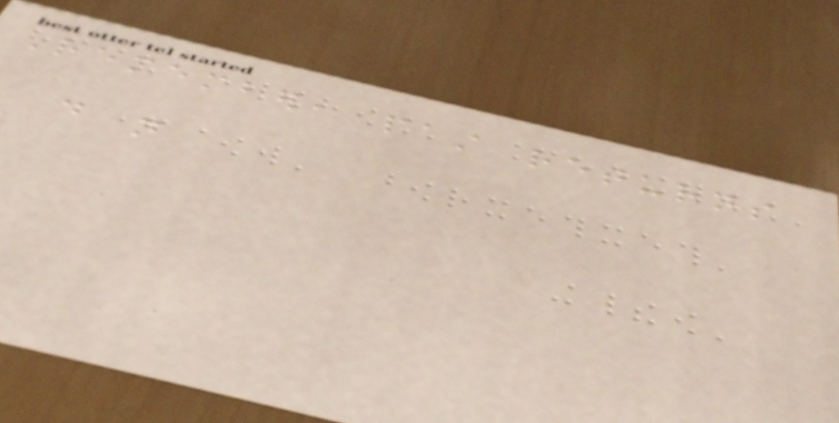Remember, past returns
do not
